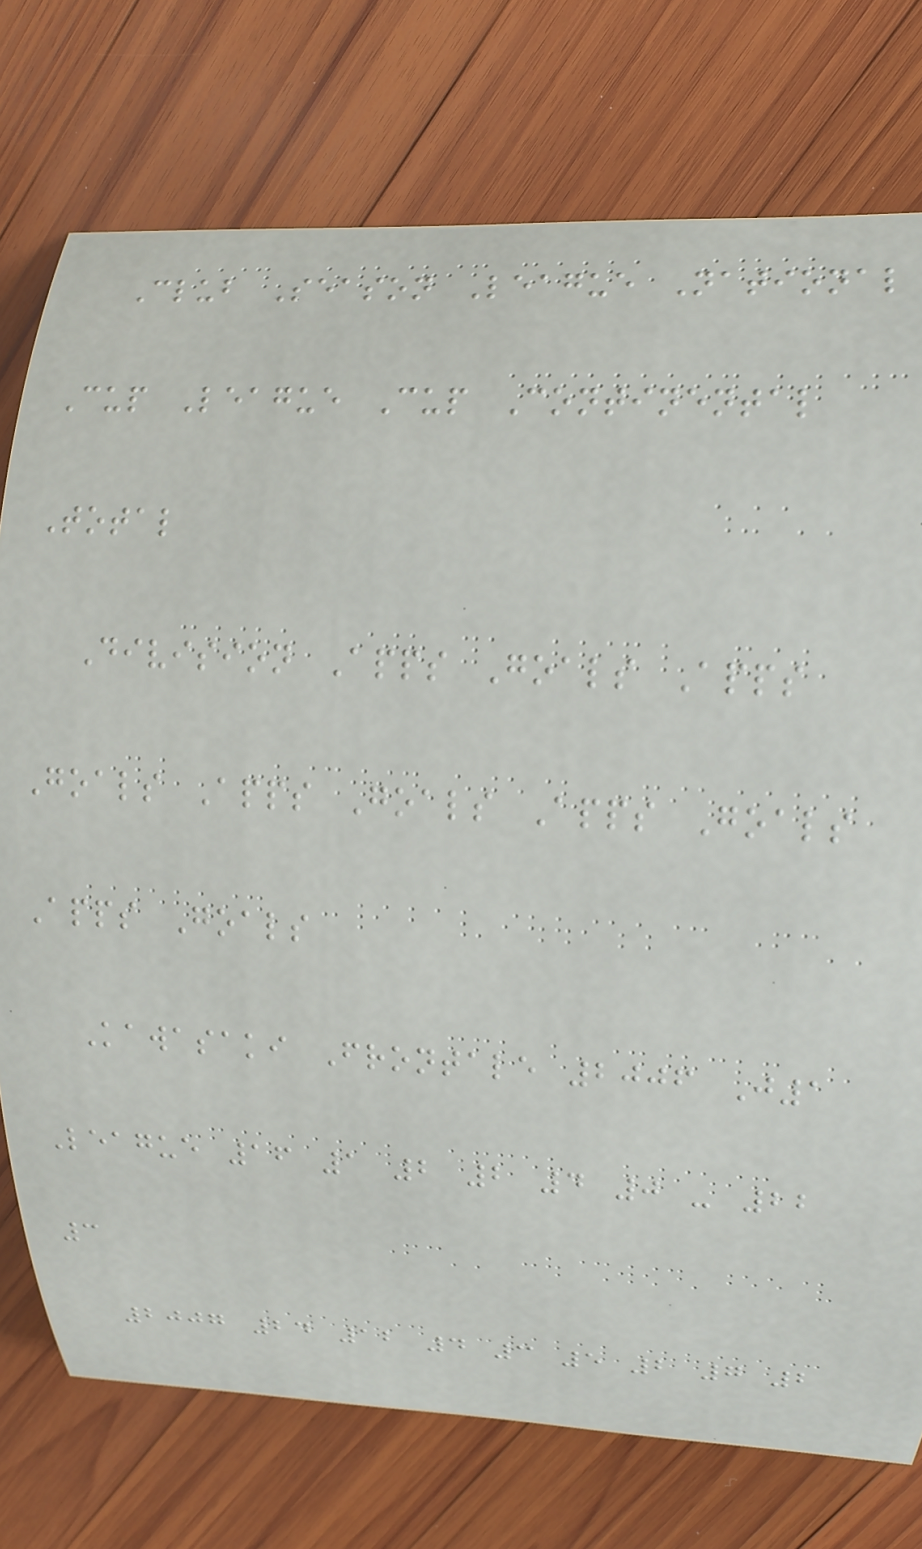Club Season League National
Cup League Cup Continental
Total
Division Apps Goals Apps
Goals Apps Goals Apps Goals
Apps Goals
Kawasaki Frontale 2006 J1
League 16 1 2 2 4 0 - 22
3
2007 24 12 4 3 5 2 7 2
